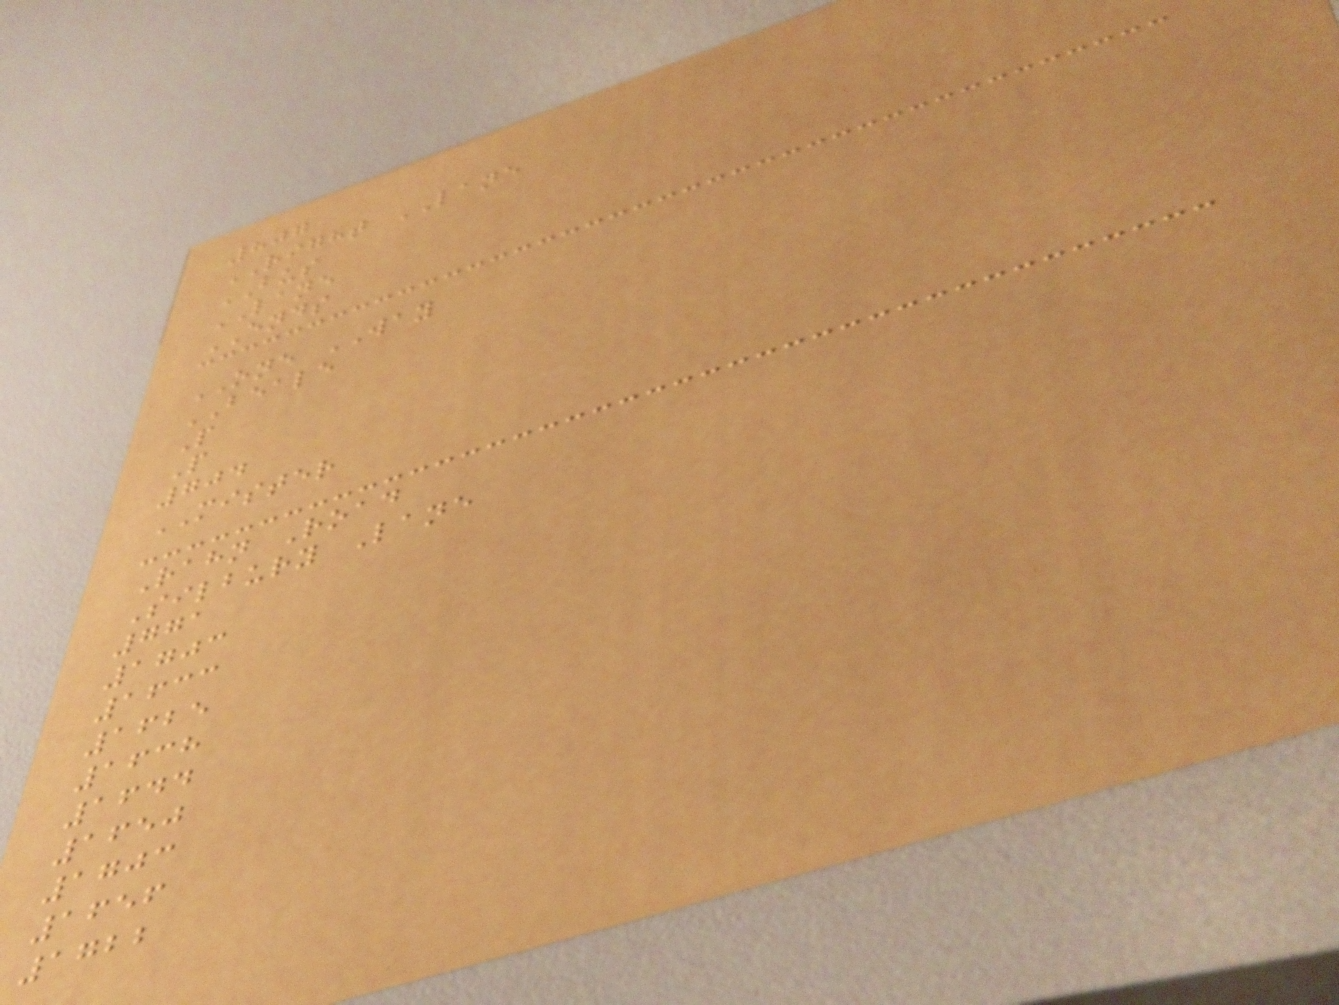807
RIGHT LANE
BUS
LANE
ENDS
ONE WAY
BEALE
P
P
704
MISTER
Rahn Road
Silbury Lane
771
1703
1633
1625
1638
1644
1650
1703
1656
1722
